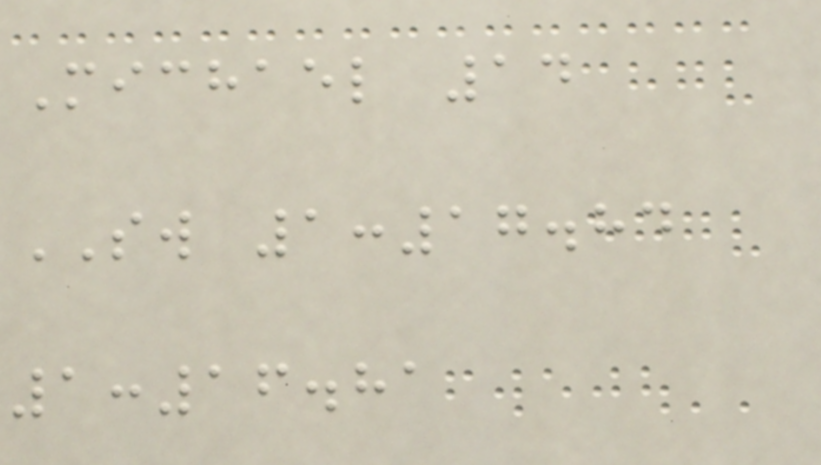Michael 14
SW 1:17.84
1:16.81
